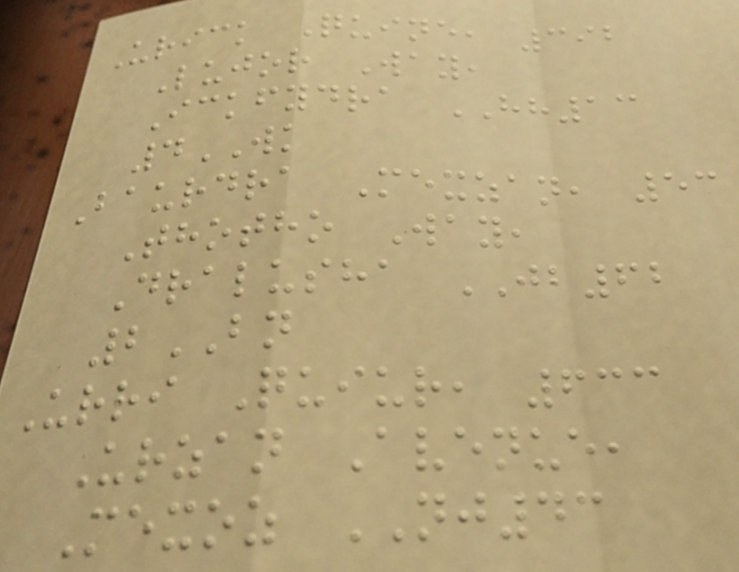Urick Quine, 392
Lujor Way,
Ickfydra HH13
4WK
Baurdra Mexzan, 53
Thotho Way,
Dralusha JB62
2BN
Urri Quiur, 633
Urzan Avenue,
Mexoz NJ43
